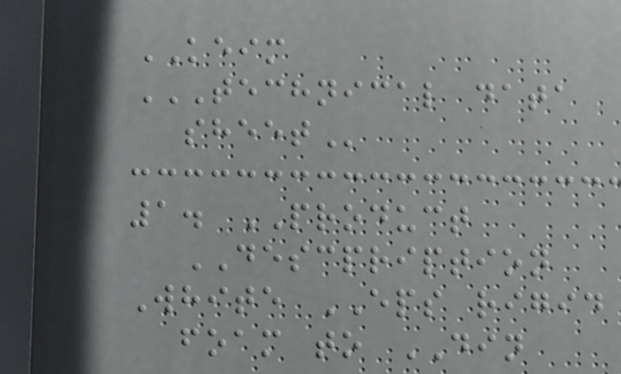KEIM
TECHNICAL DATA
SHEET
1. PRODUCT
DESCPRIPTION
White EPS rigid
foam to DIN
